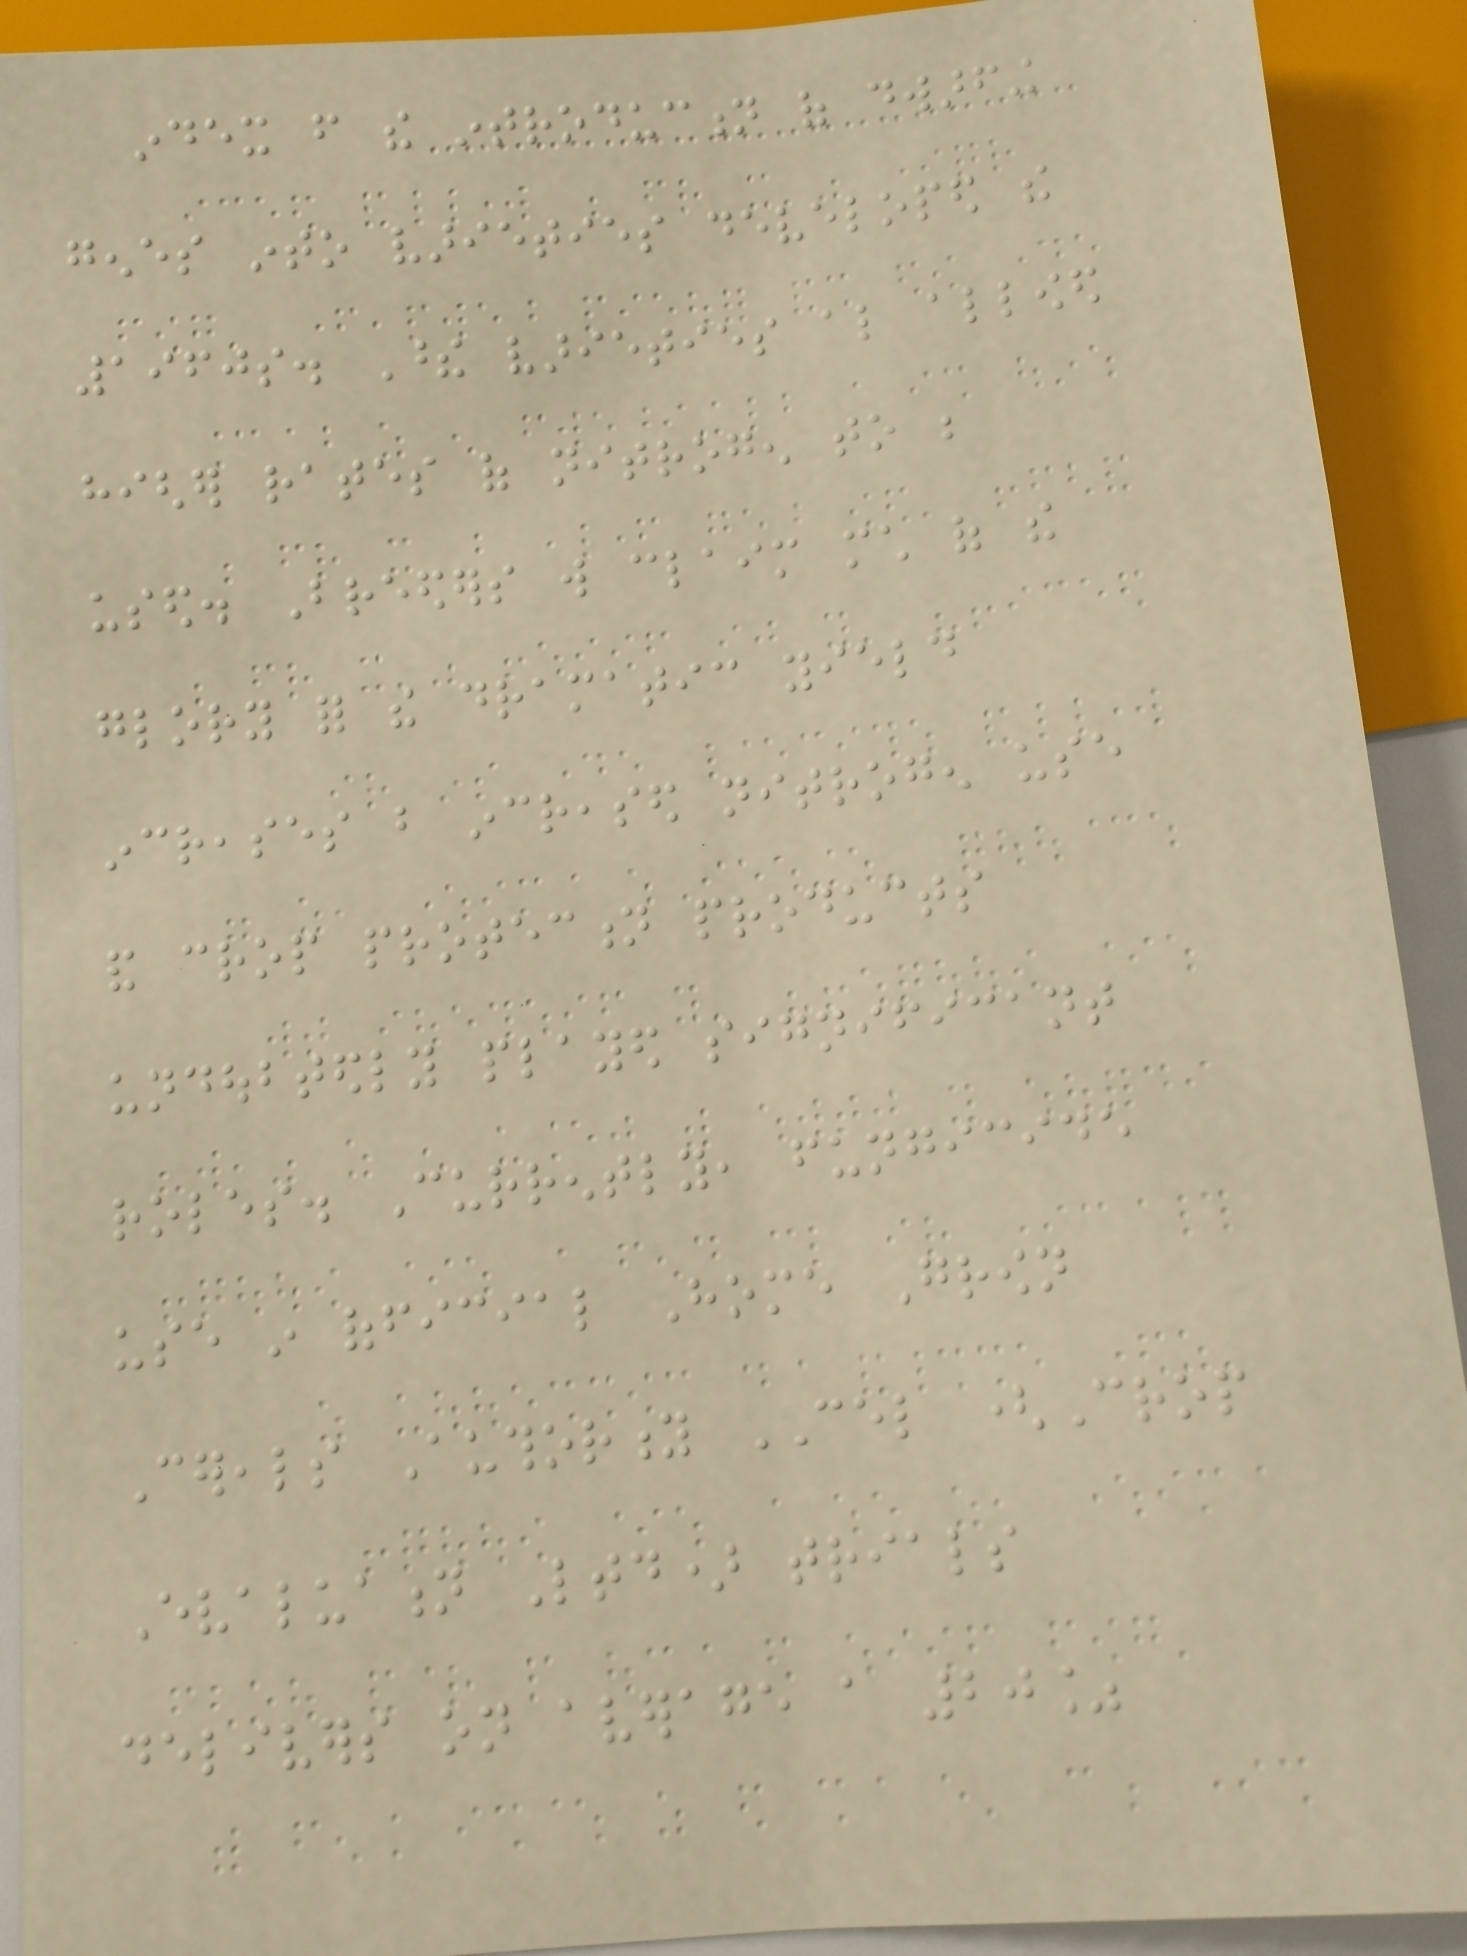index from the introduction of dwarfing
genes into varieties developed the
1960s. These varieties also allowed
higher rates of nitrogen to be
used. Breeders will claim much of the
glory for the dramatic yield
increases but increased nitrogen use
and crop protection products
undoubtedly played significant
roles. Currently, fungicide
use in official Home Grown
Cereals Authority CEL (Crop
Evaluation Ltd) trials
delivers on average a 20%
